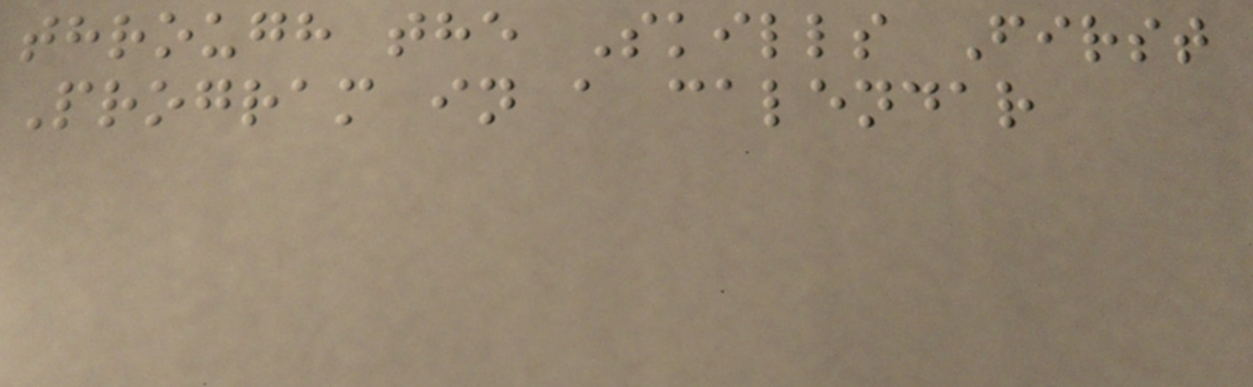through the Skills First
Program in a calendar
